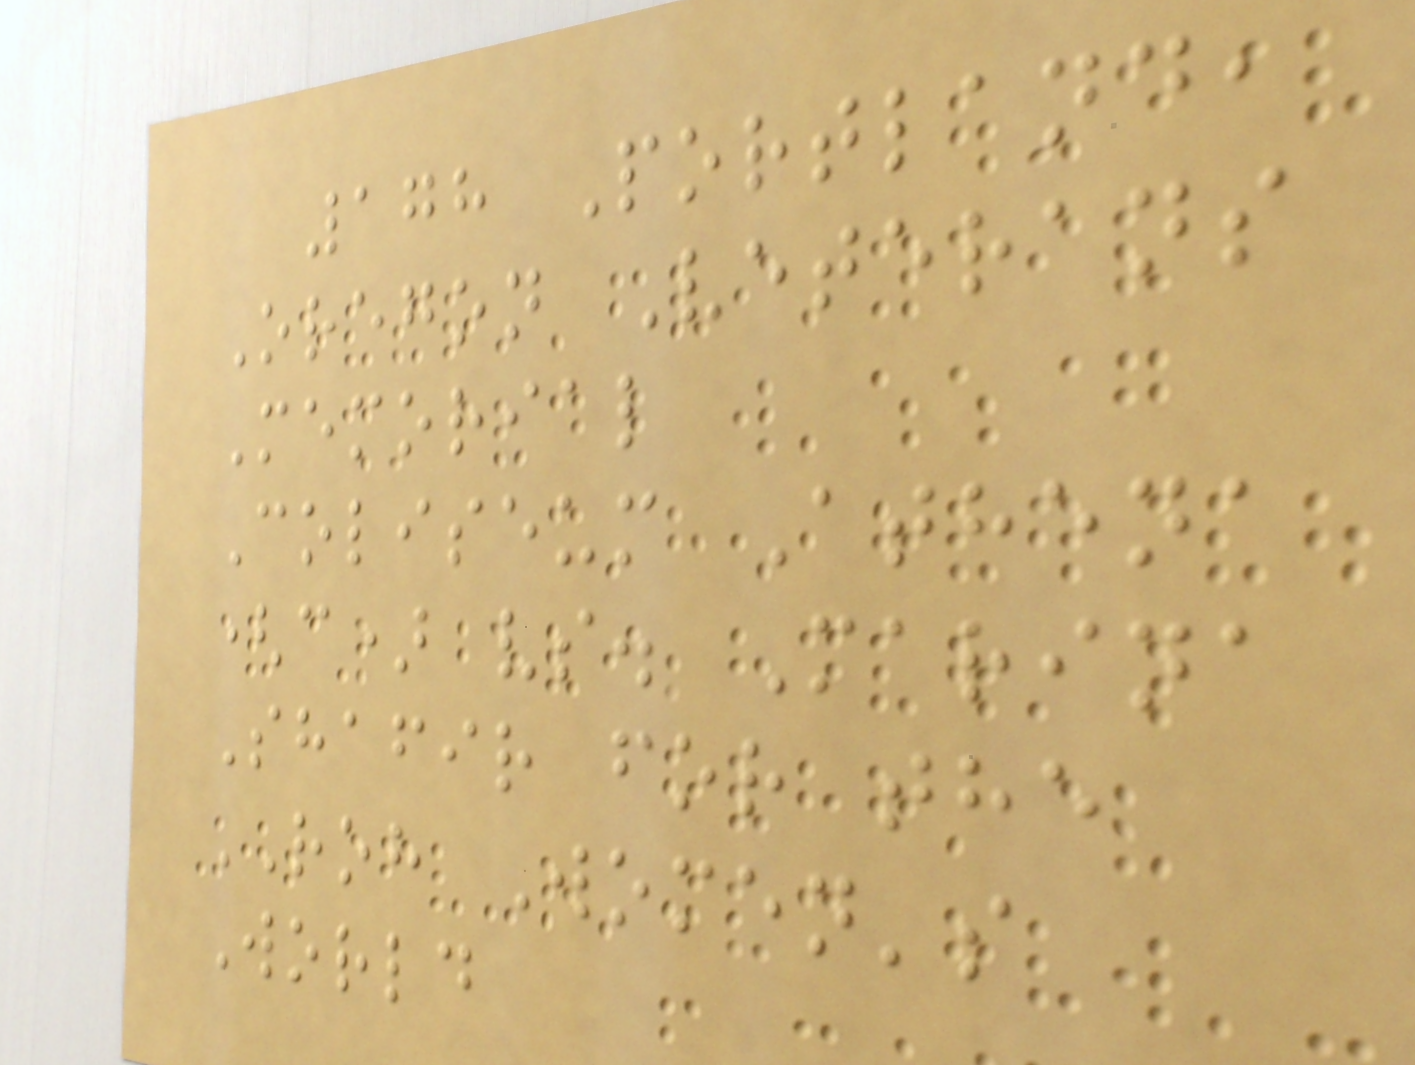178 Portland,
Oregon Veterans
Memorial
Coliseum Athena
(c) vs. Marina
Shafir for the
ROH Women's
World
